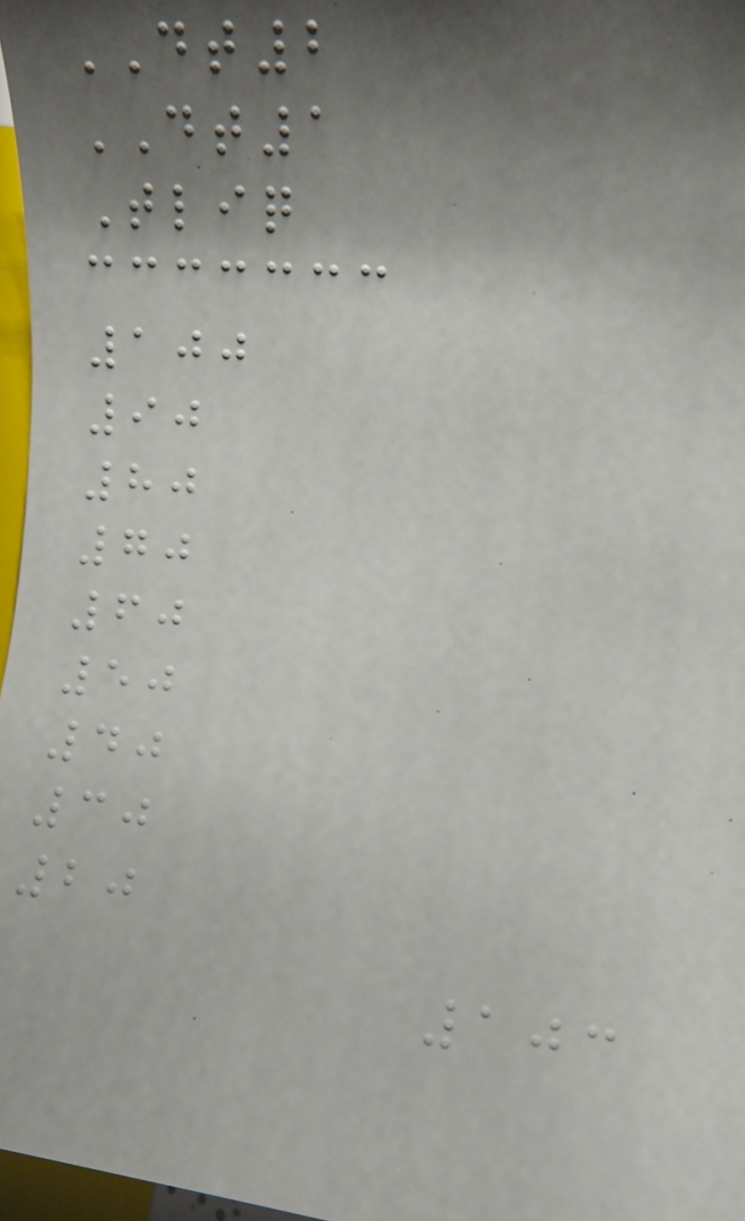DT2
DT1
Tliq
100
90
80
70
60
50
40
30
20
103
